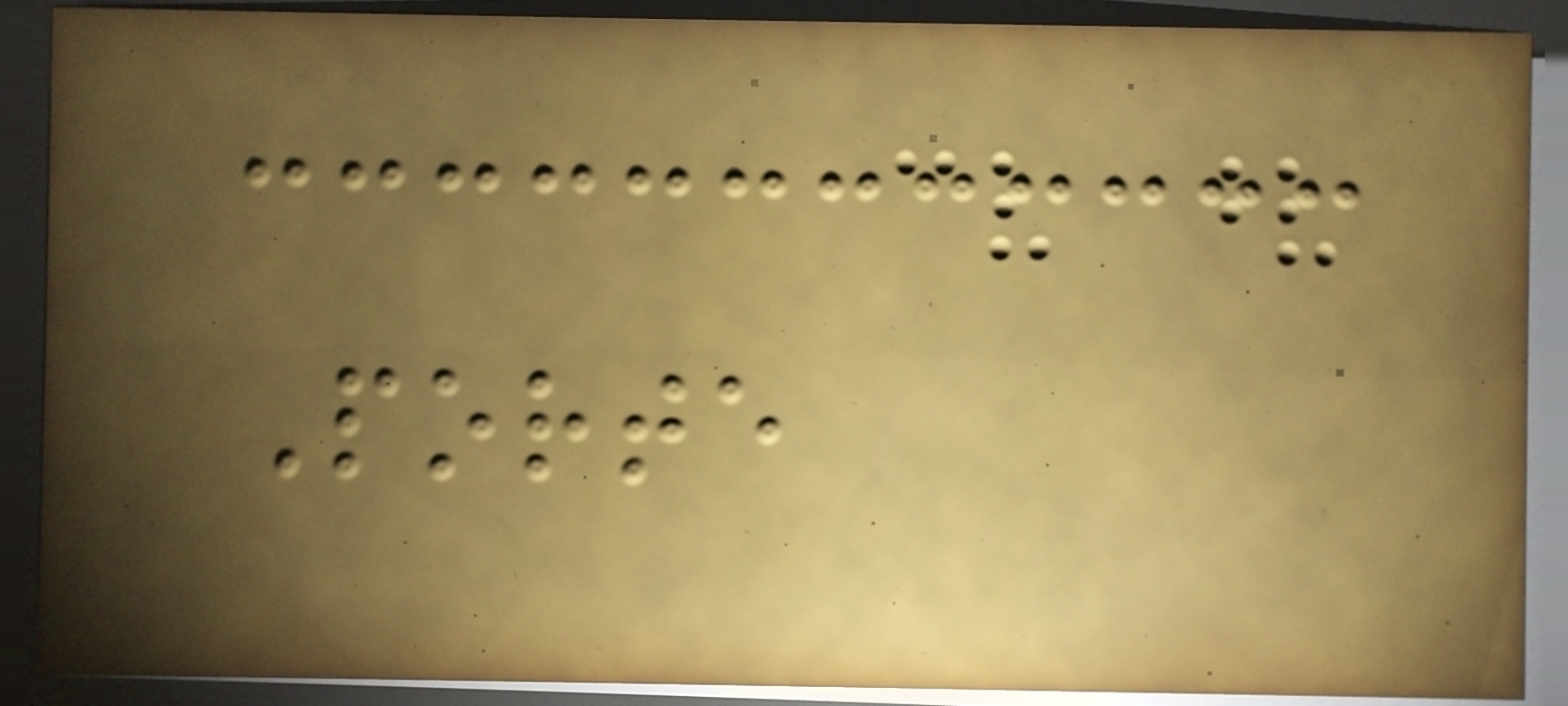Porte
